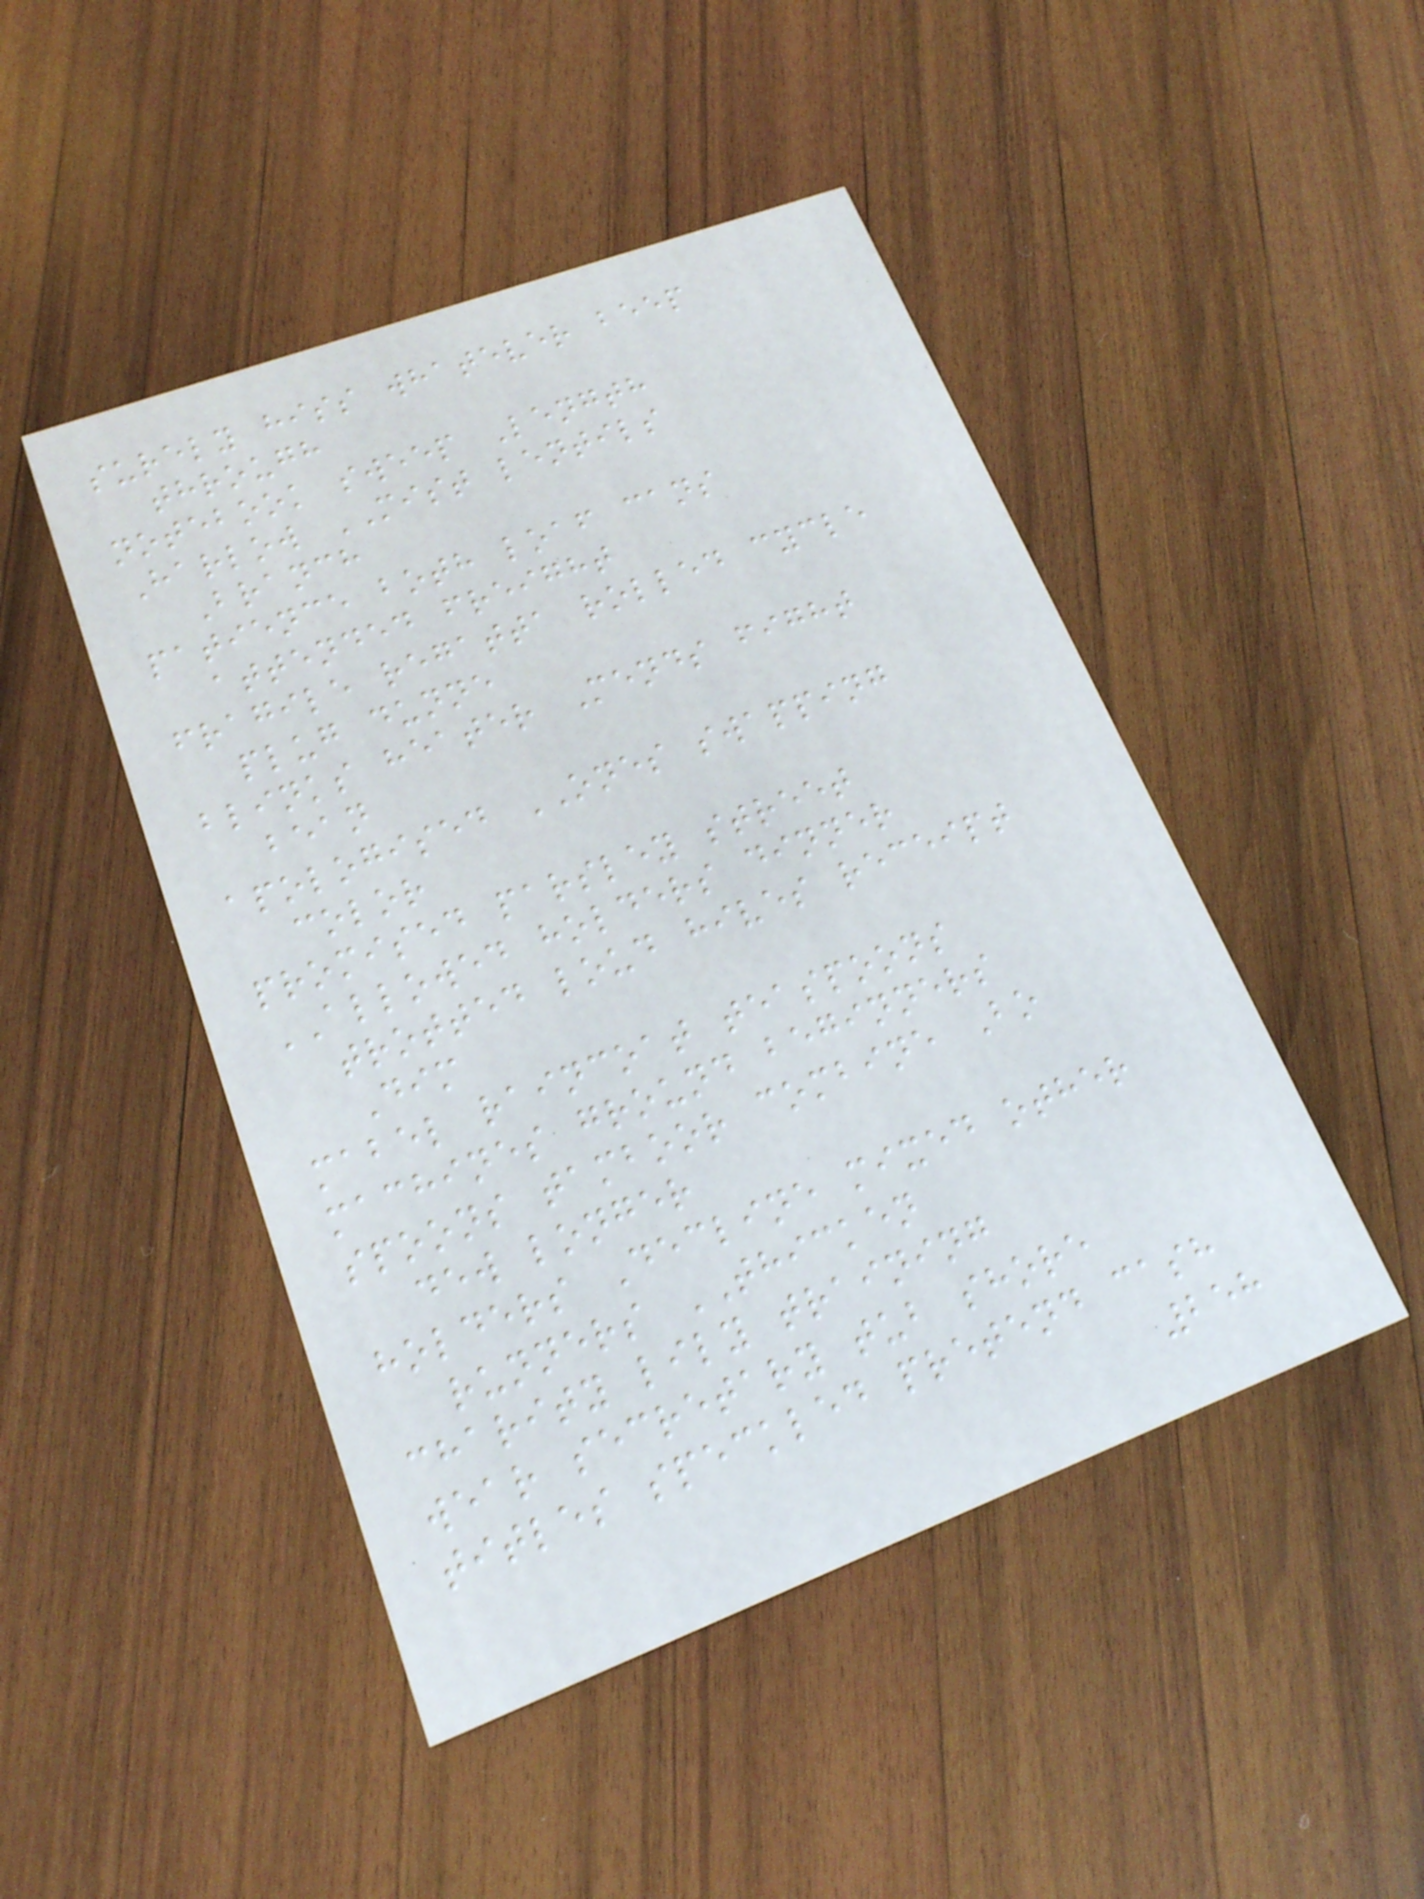surely hiss whatever beep
through
notebook sweep Length
Harlow MIST lentils
Branch
patience both loaf cans
attended freight
fragile regatta rolled cycle
plug dunne
blinks heater Mends fight
bean
apologised ONES swapping
color
promised parsley street
ALLOWED holders dinner
trotted loud hives receipt
Dim
mabel raincoat teaspoons
machines ground beginners
spoons tamboor combine Bo
dew longer
holders Decline mixed other
runners THICKEN
charity lily training
wear secretary tub shore
titles speckled pretend cash
258
